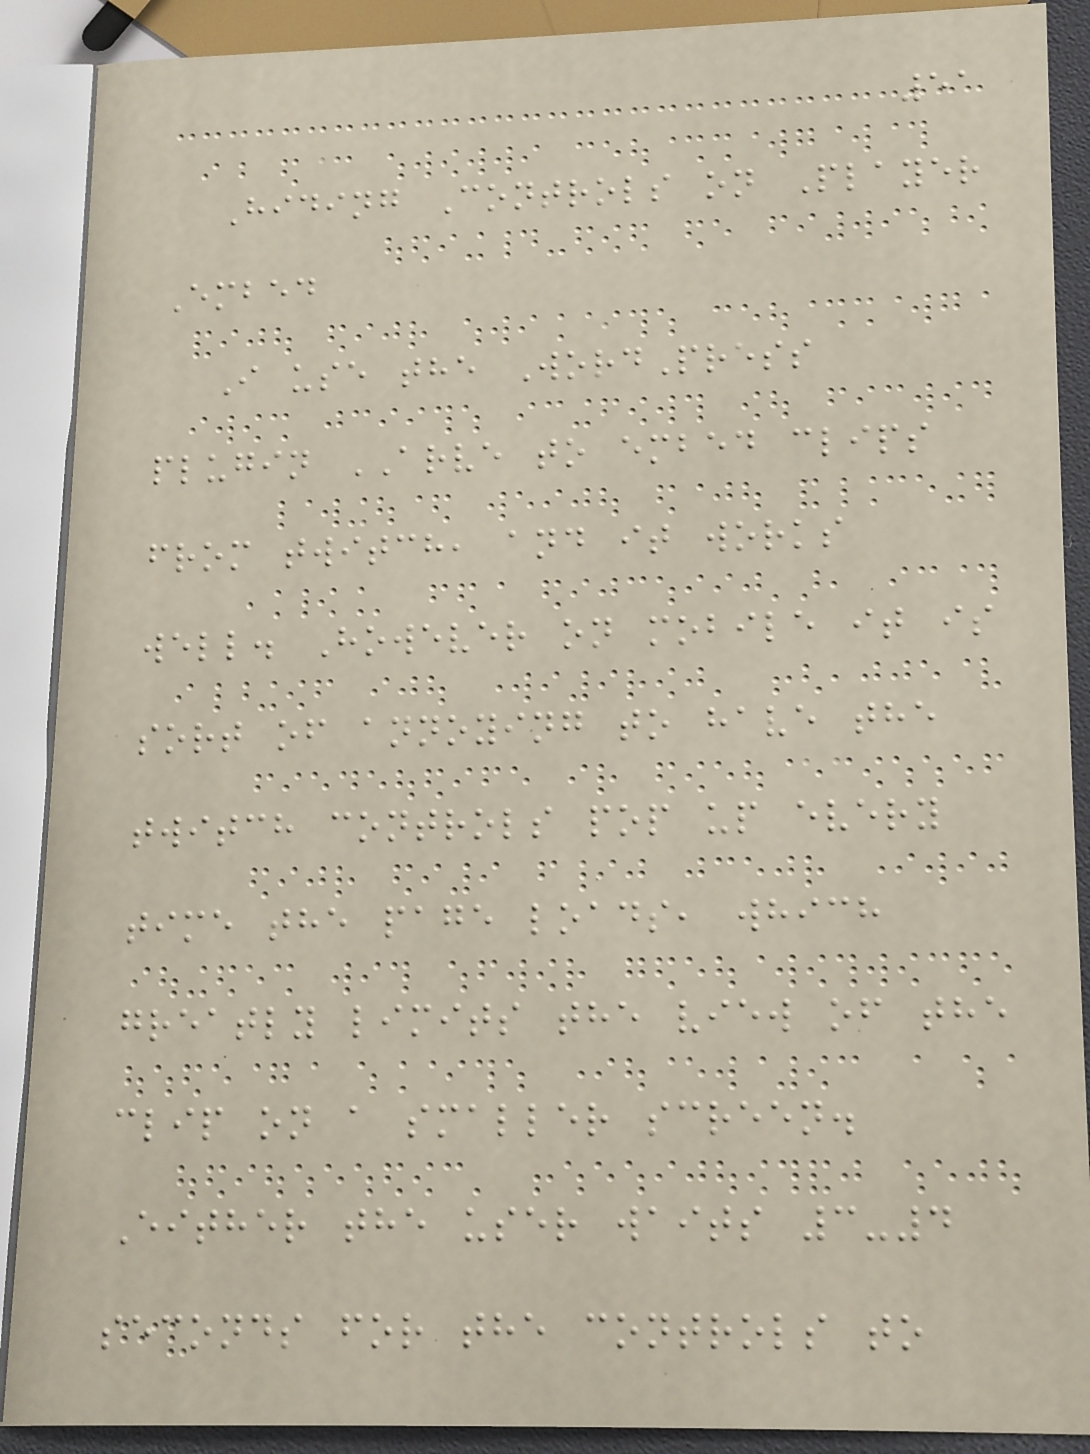51
Hiding Controls on Player
Embed
I use the WordPress
plugin ARVE to embed clips
from twitch, and it works
well. However on mobile it is
sort of annoying to have the
twitch controls pop up every
time the page loads, which
greatly limits the view of the
clip on a smaller screen.
Either the user waits 3-4
seconds for the controls to
